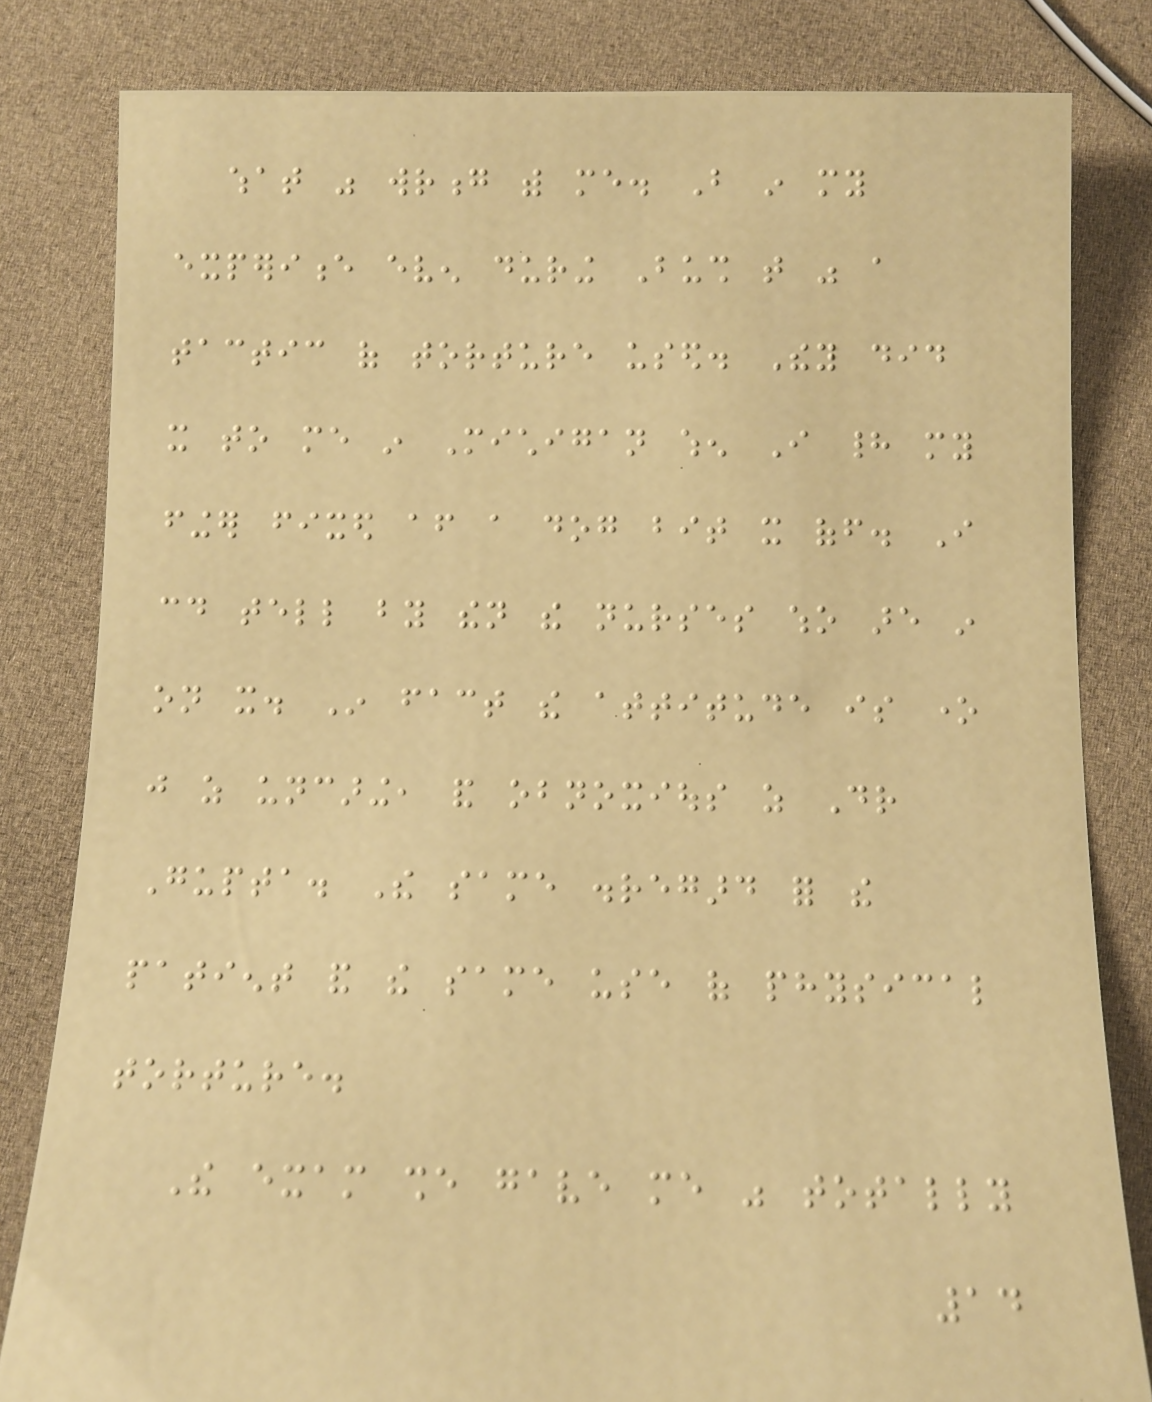what was wrong with me. But in my
experience even during Bush that was a
tactic of torture used. They did
it to me in Michigan when I had my
finger fixed after a dog bit it off. I
could tell by then the nurses who are in
on it. In fact the attitude is one
just as uncaring, and obnoxious as Dr
Gupta. The same disregard for the
patient and the same use of physical
torture.
The exam she gave me was totally
14
